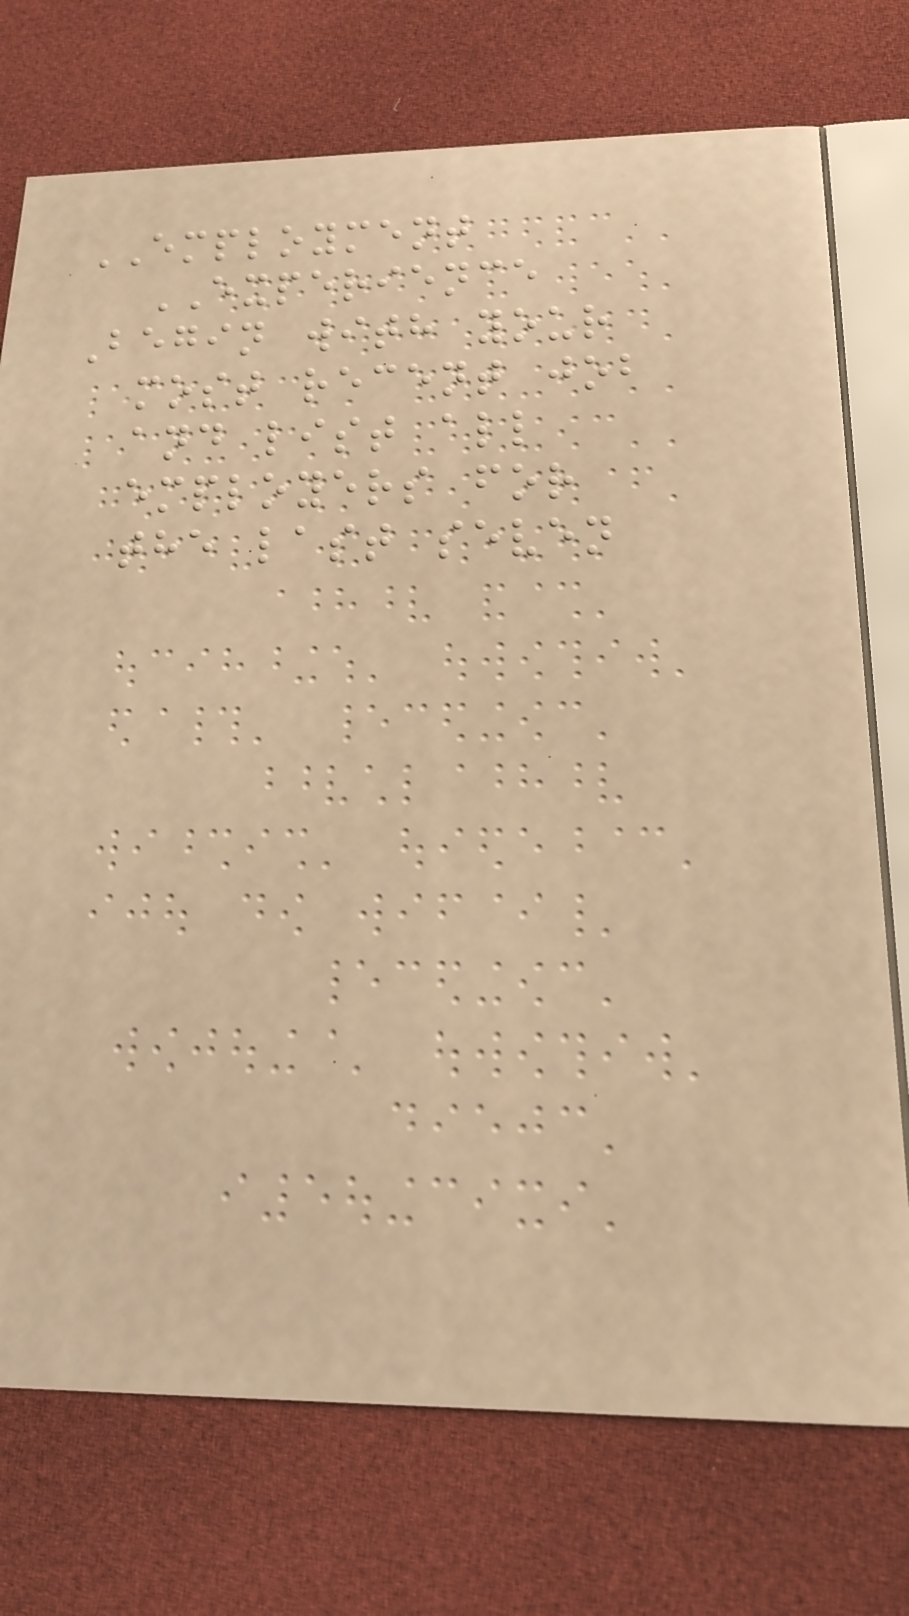EMPLOYMENT
EXPERIENCE
Begin with your
most recent job
and list all
employers for
the last seven
